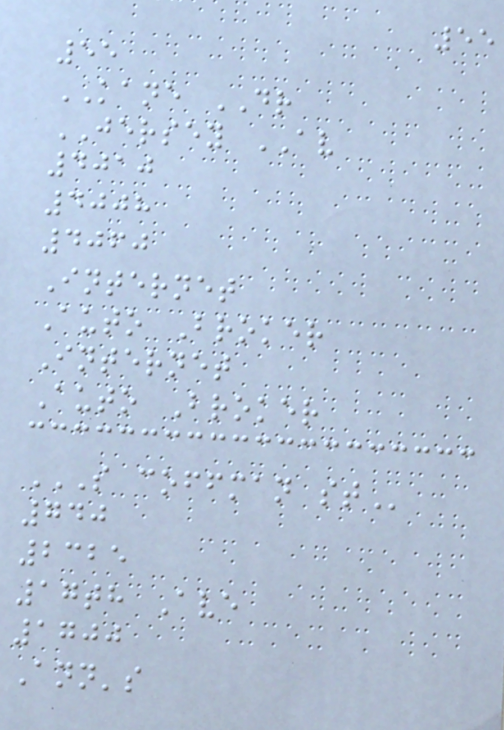55
55
KANE DR
JERSEY AV
4010
4008
4060
Internet
Auto Broker
Internet
Auto Broker
S COFFMAN ST
740
2325
17th Ave
1700
Ann's
